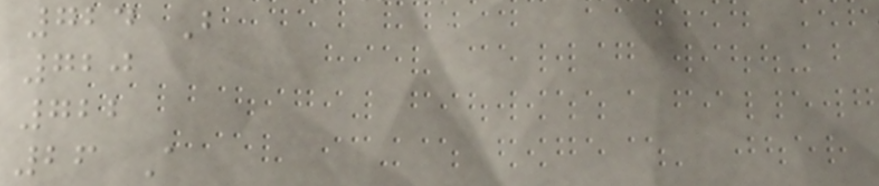724 B
720
722
26 A
